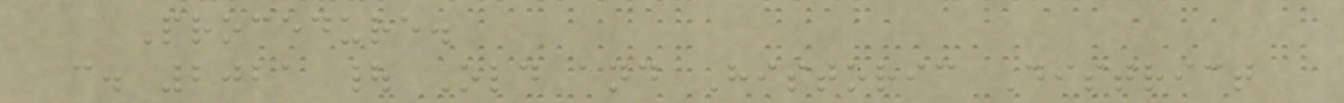Procedure.
c. 2021 | Old and Historic District
